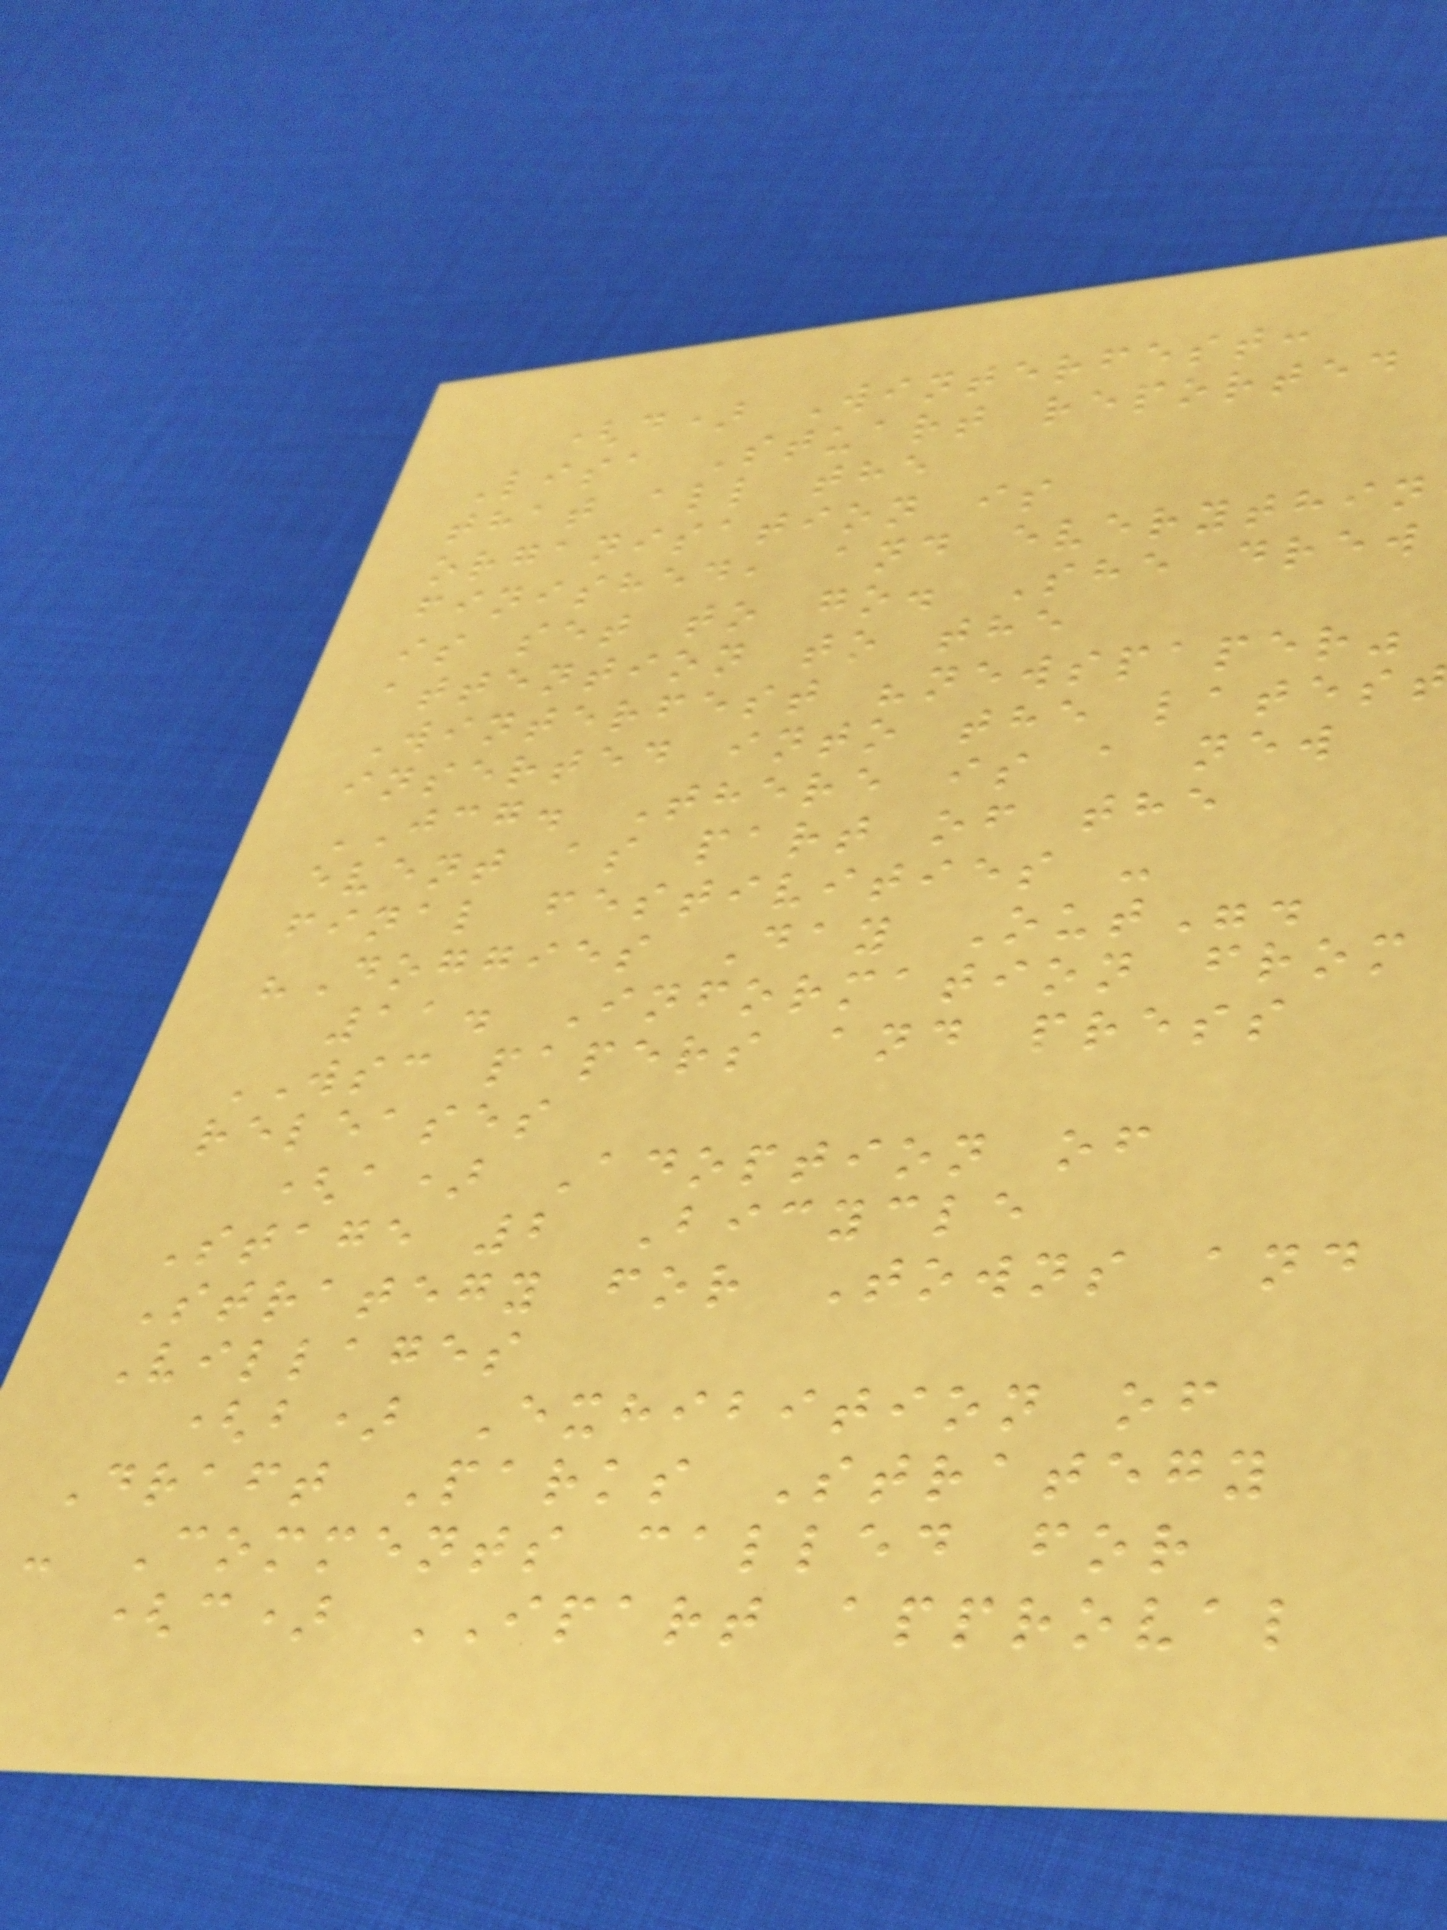(d) Winterfest:
Lisa Stuart reported
that all the
organisation is
finished, and everythin
is set to go. She drew
attention to the
Winterfest "newspaper"
inserted into the latest
JCG. There is a new
event as part of the
final festivities -
"Doggies Day Out".
11. Information from
WSC papers and press
releases
(a) Adoption of
Stage 2 Bicycle
Strategy for Towns and
Villages
(b) Exhibition of
Draft Parks Strategy
- Comments called for
(c) IPART approval
